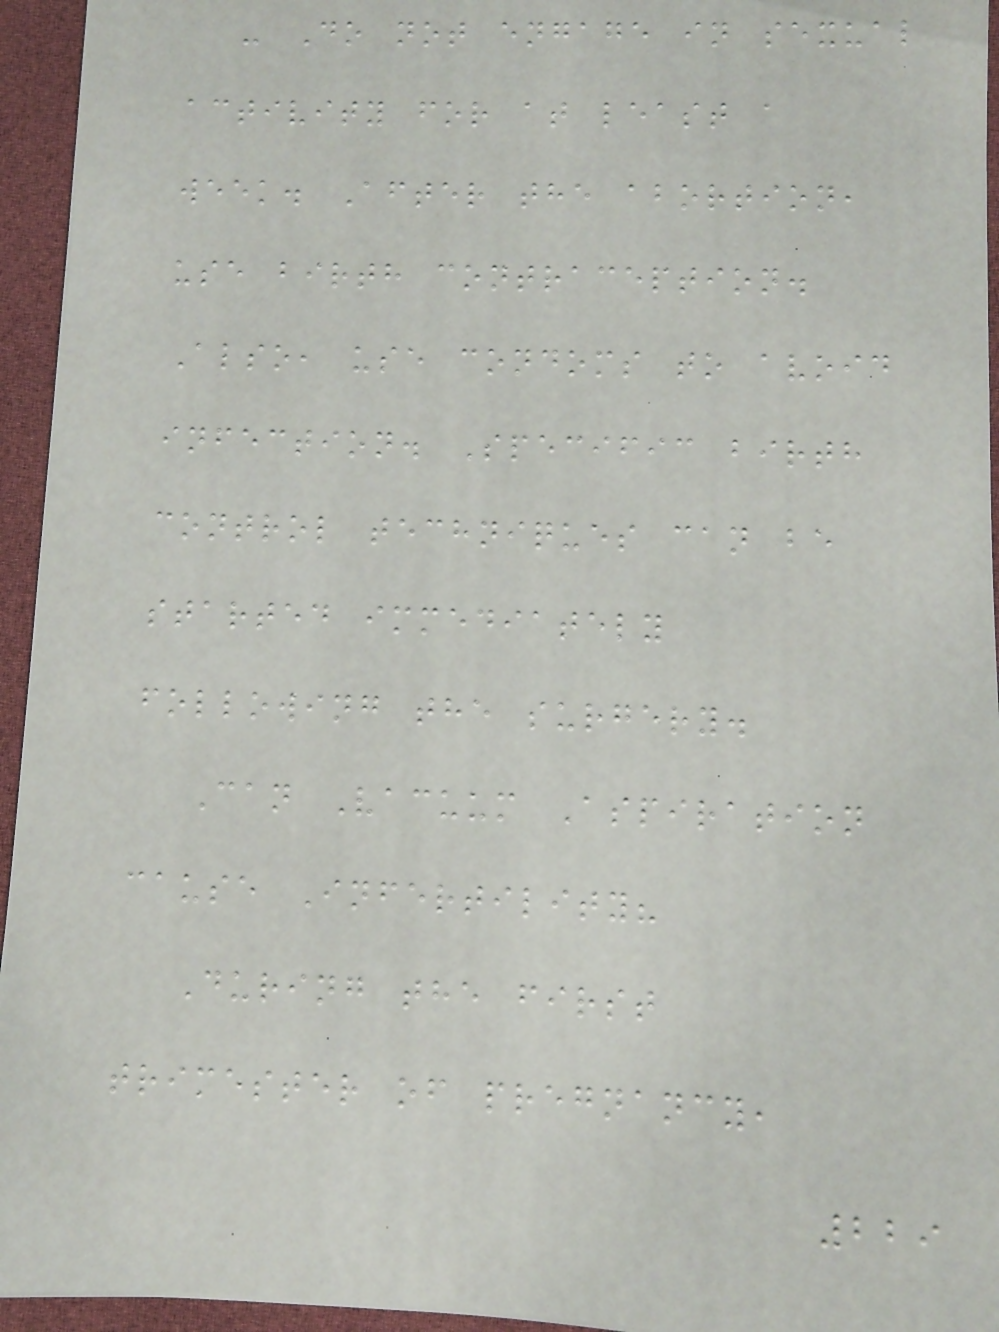- Do not engage in sexual
activity for at least a
week. After the abortion,
use birth contraception.
Also, use condoms to avoid
infection. Specific birth
control techniques can be
started immediately
following the surgery.
Can Vacuum Aspiration
cause Infertility?
During the first
trimester of pregnancy,
229
